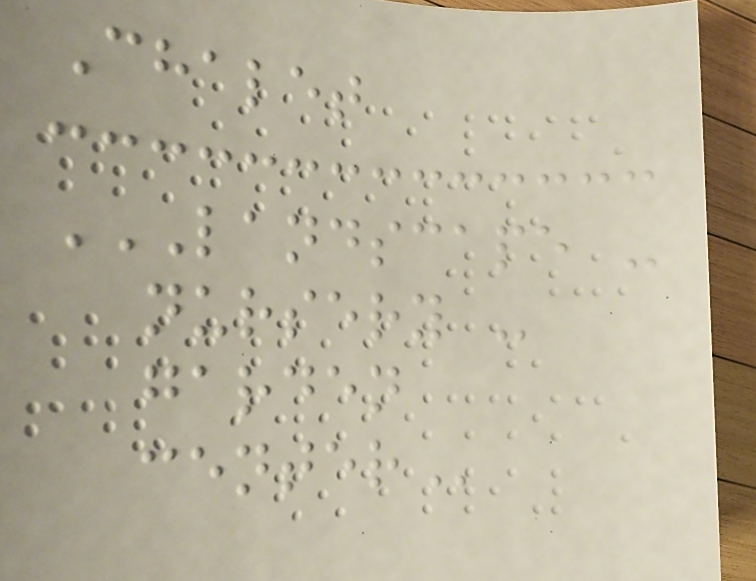Chalet
LANDSCAPE -
NURSERY -
GARDEN
CENTER
